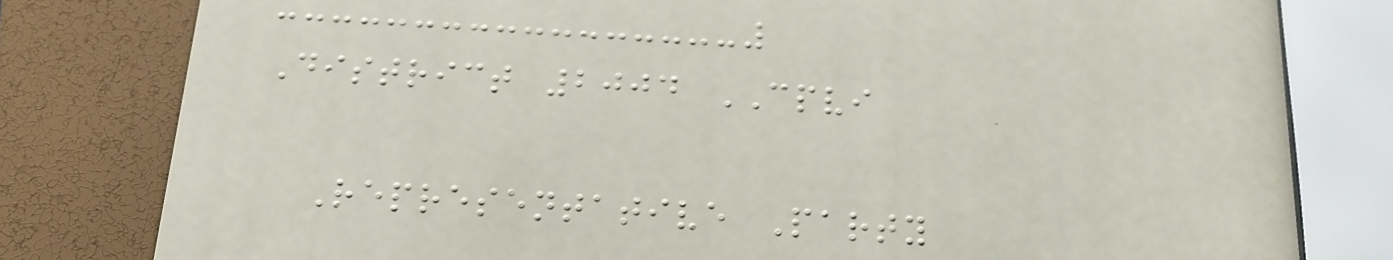District 2004 CPVI
Representative Party
